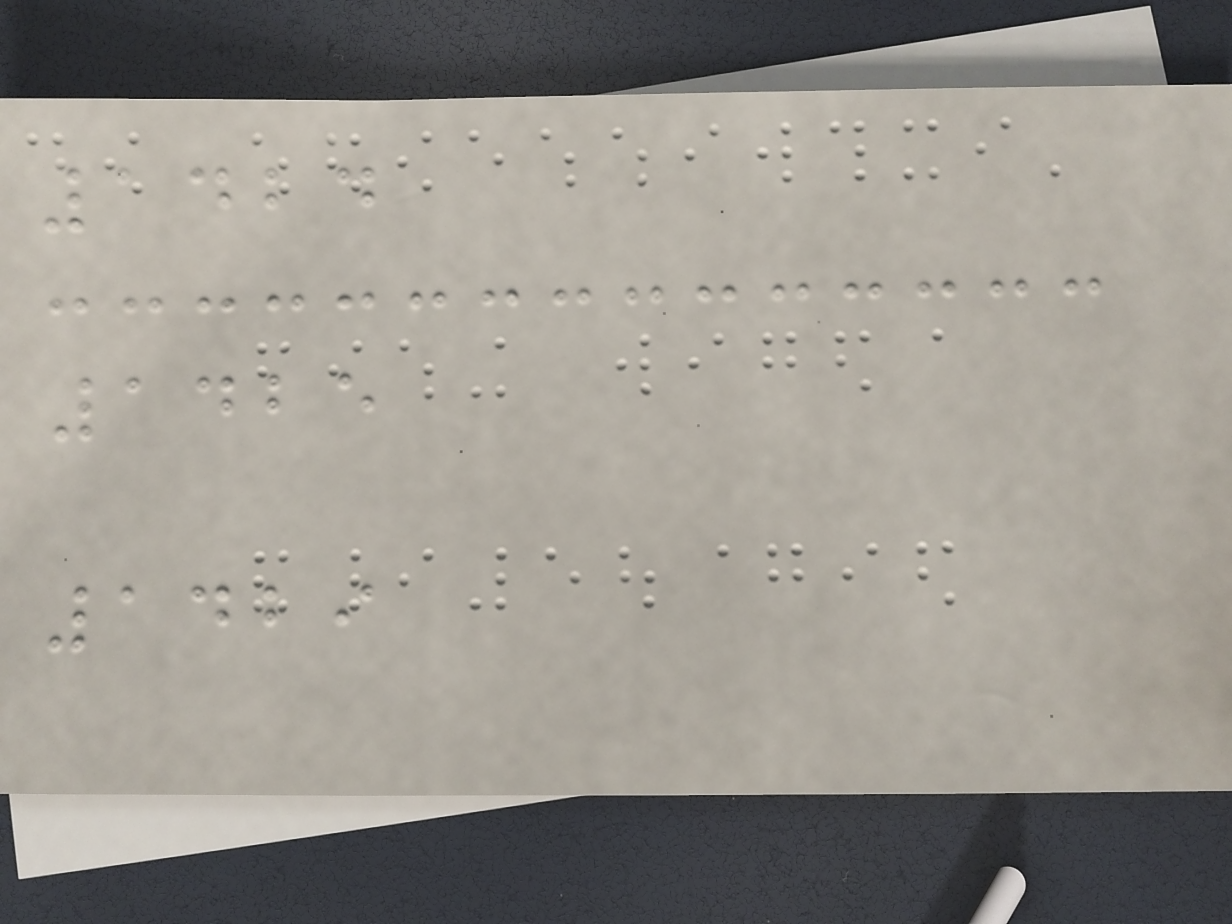1424
1425
1429
